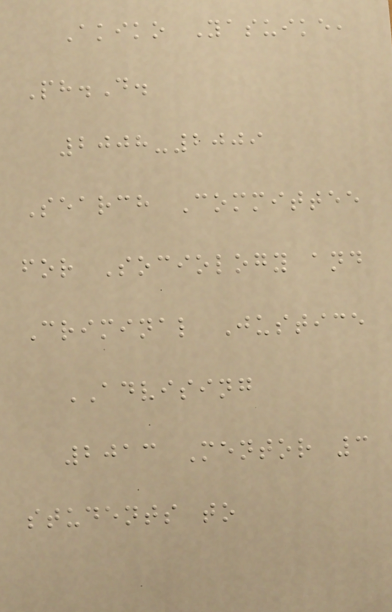Akiko Yasuike,
Ph.D.
2008-2009
Search Committee
for Sociology and
Criminal Justice
ADVISING
2013 Mentor 3
students to
